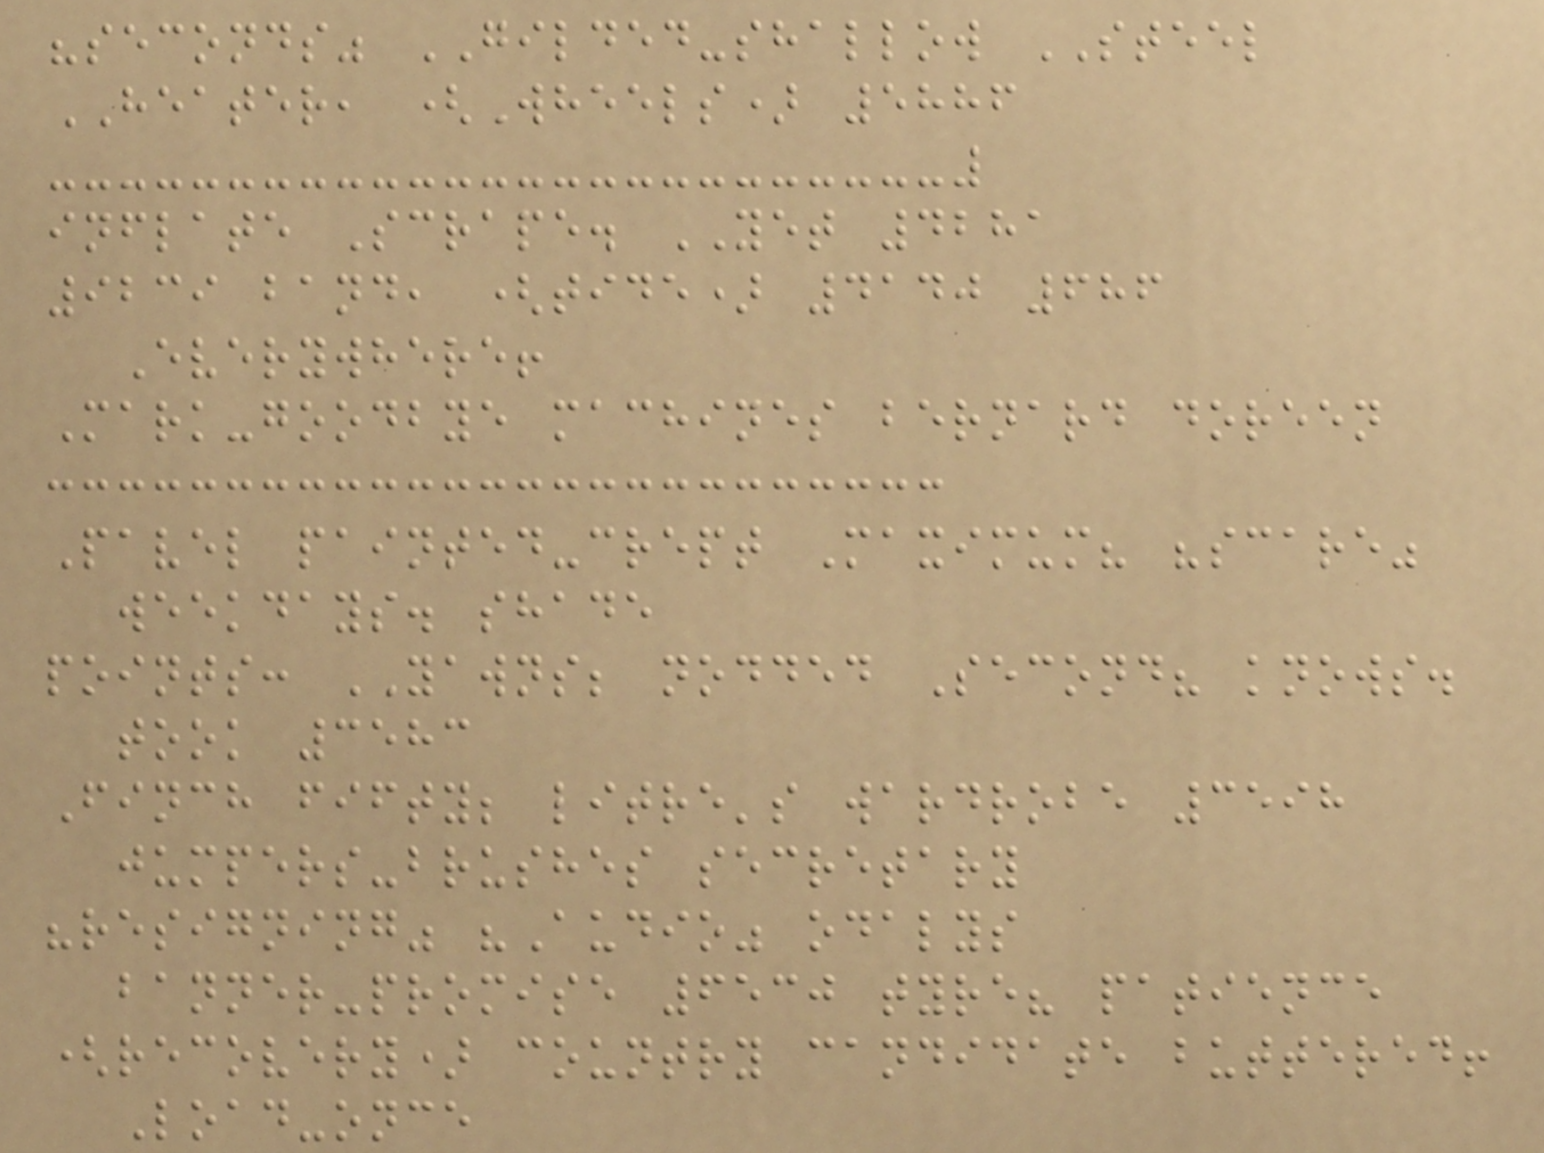"seconds" GILDED-shallow STEEL
HEATER, (Wheels) 5886
inflate Scrape. YET 4281
9239 band, (tide) 4140 686
Everywhere!
Mark-goodbye machines bernard doreen
Pavel painted-crept Maximum? "scare"
weekdays. shade
points: YAWNS; nodded Second? knows.
took 3583
Finch fifty; litre's wardrobe 3598
jumpers-brushes secretary
"resigning" "Audio" odalys
banner-promise 6530 tyre? patience
(recovery) country candidate buttered!
Load-once
